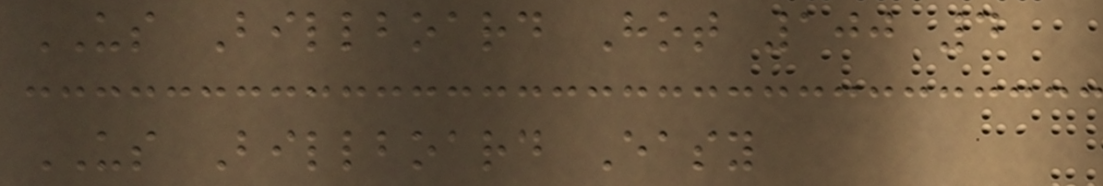US Billboard Hot 100 4
US Billboard Easy
